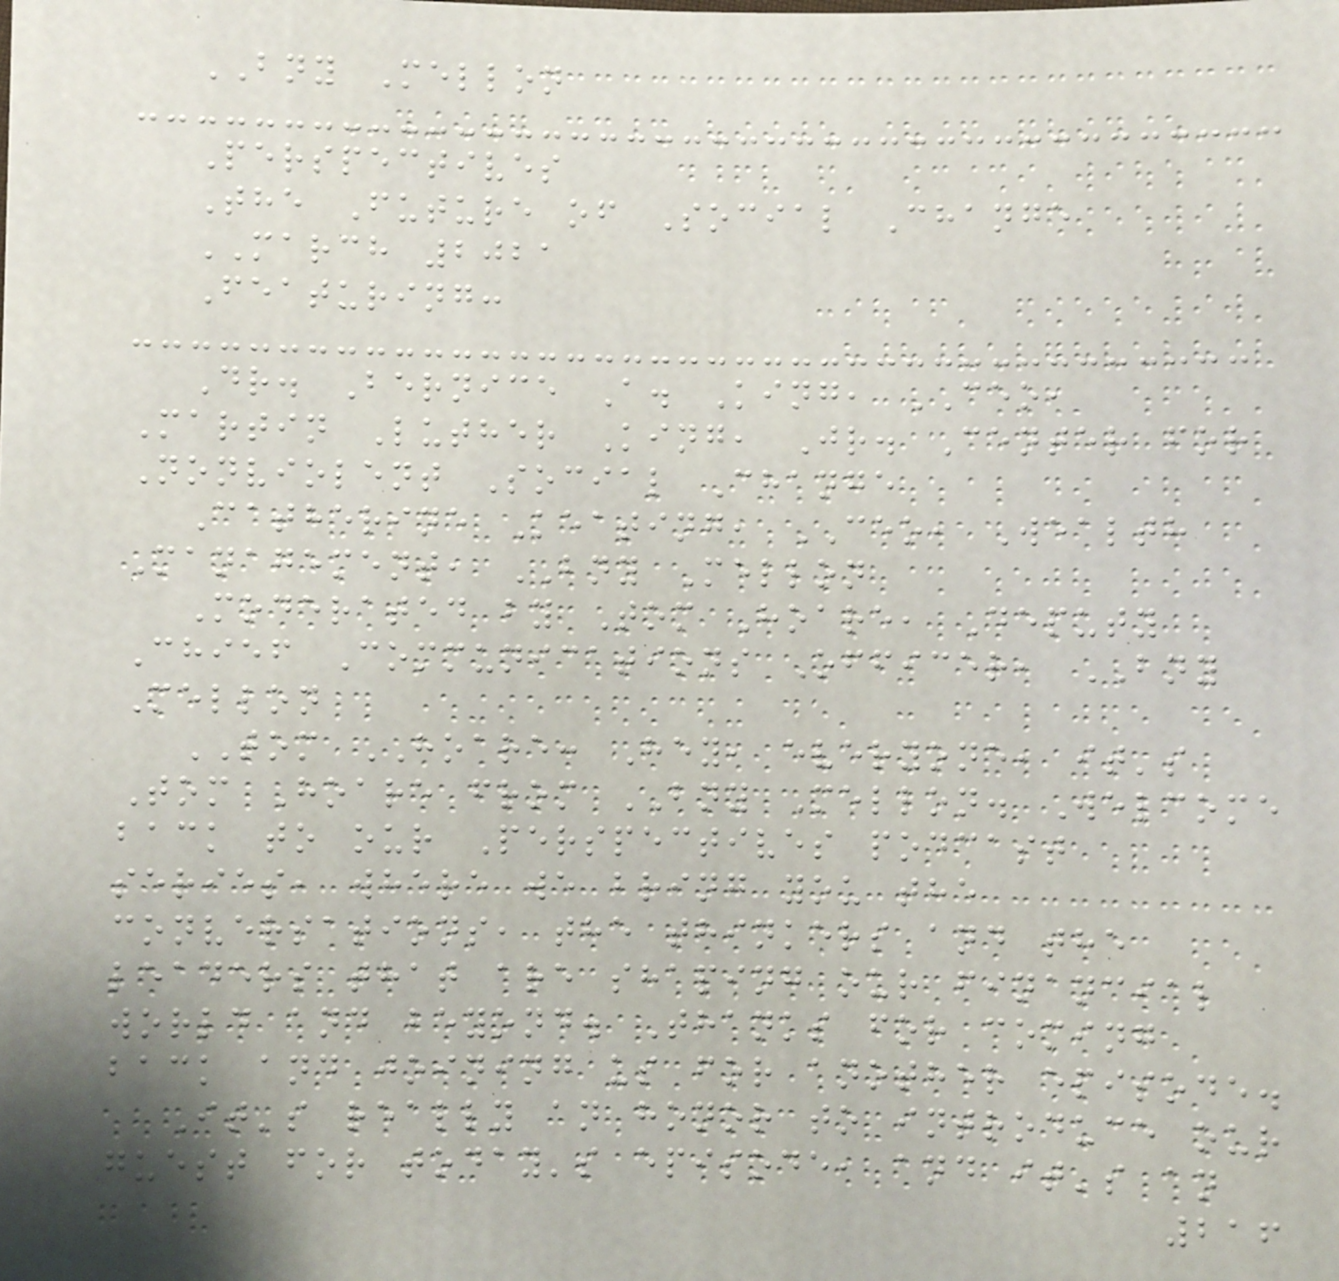BNY Mellon
Perspectives
The Future of Social Change
MARCH 2021
Featuring:
Dr. Bernice A. King, CEO,
Martin Luther King, Jr. Center for
Nonviolent Social Change
Catherine Keating, CEO, Wealth
Management, BNY Mellon
Moderated by Tom Hoare, Deputy
Chief Communications Officer, BNY
Mellon
TOM HOARE: Hey, everyone, it's
Tom Hoare from BNY Mellon. Welcome
back to our Perspectives podcast
series, where we bring you the
conversations, the thinkers and the
leaders that are shaping our financial
world and beyond. Thanks for coming
back and joining us for another episode.
It's really an honor to introduce our
guest for today's episode, and it's an
216
